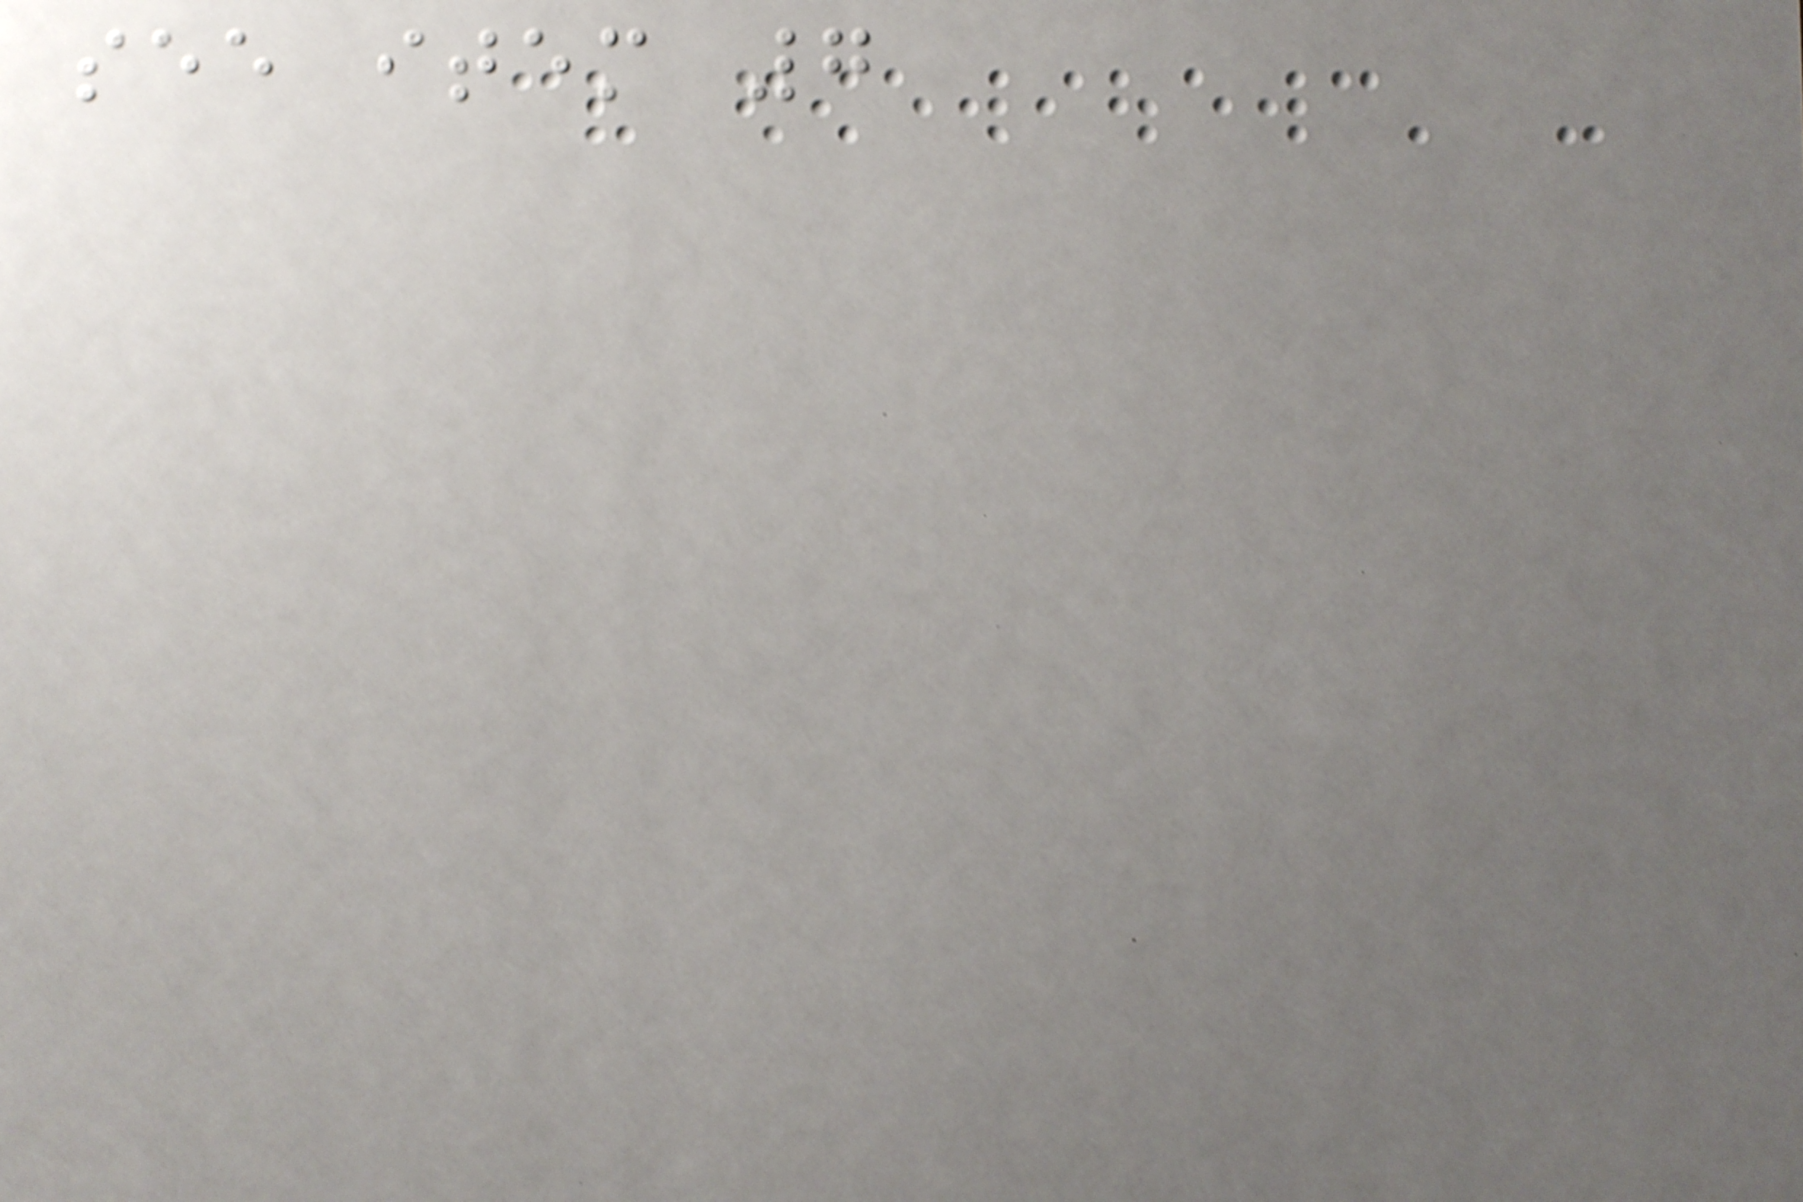see item 7
